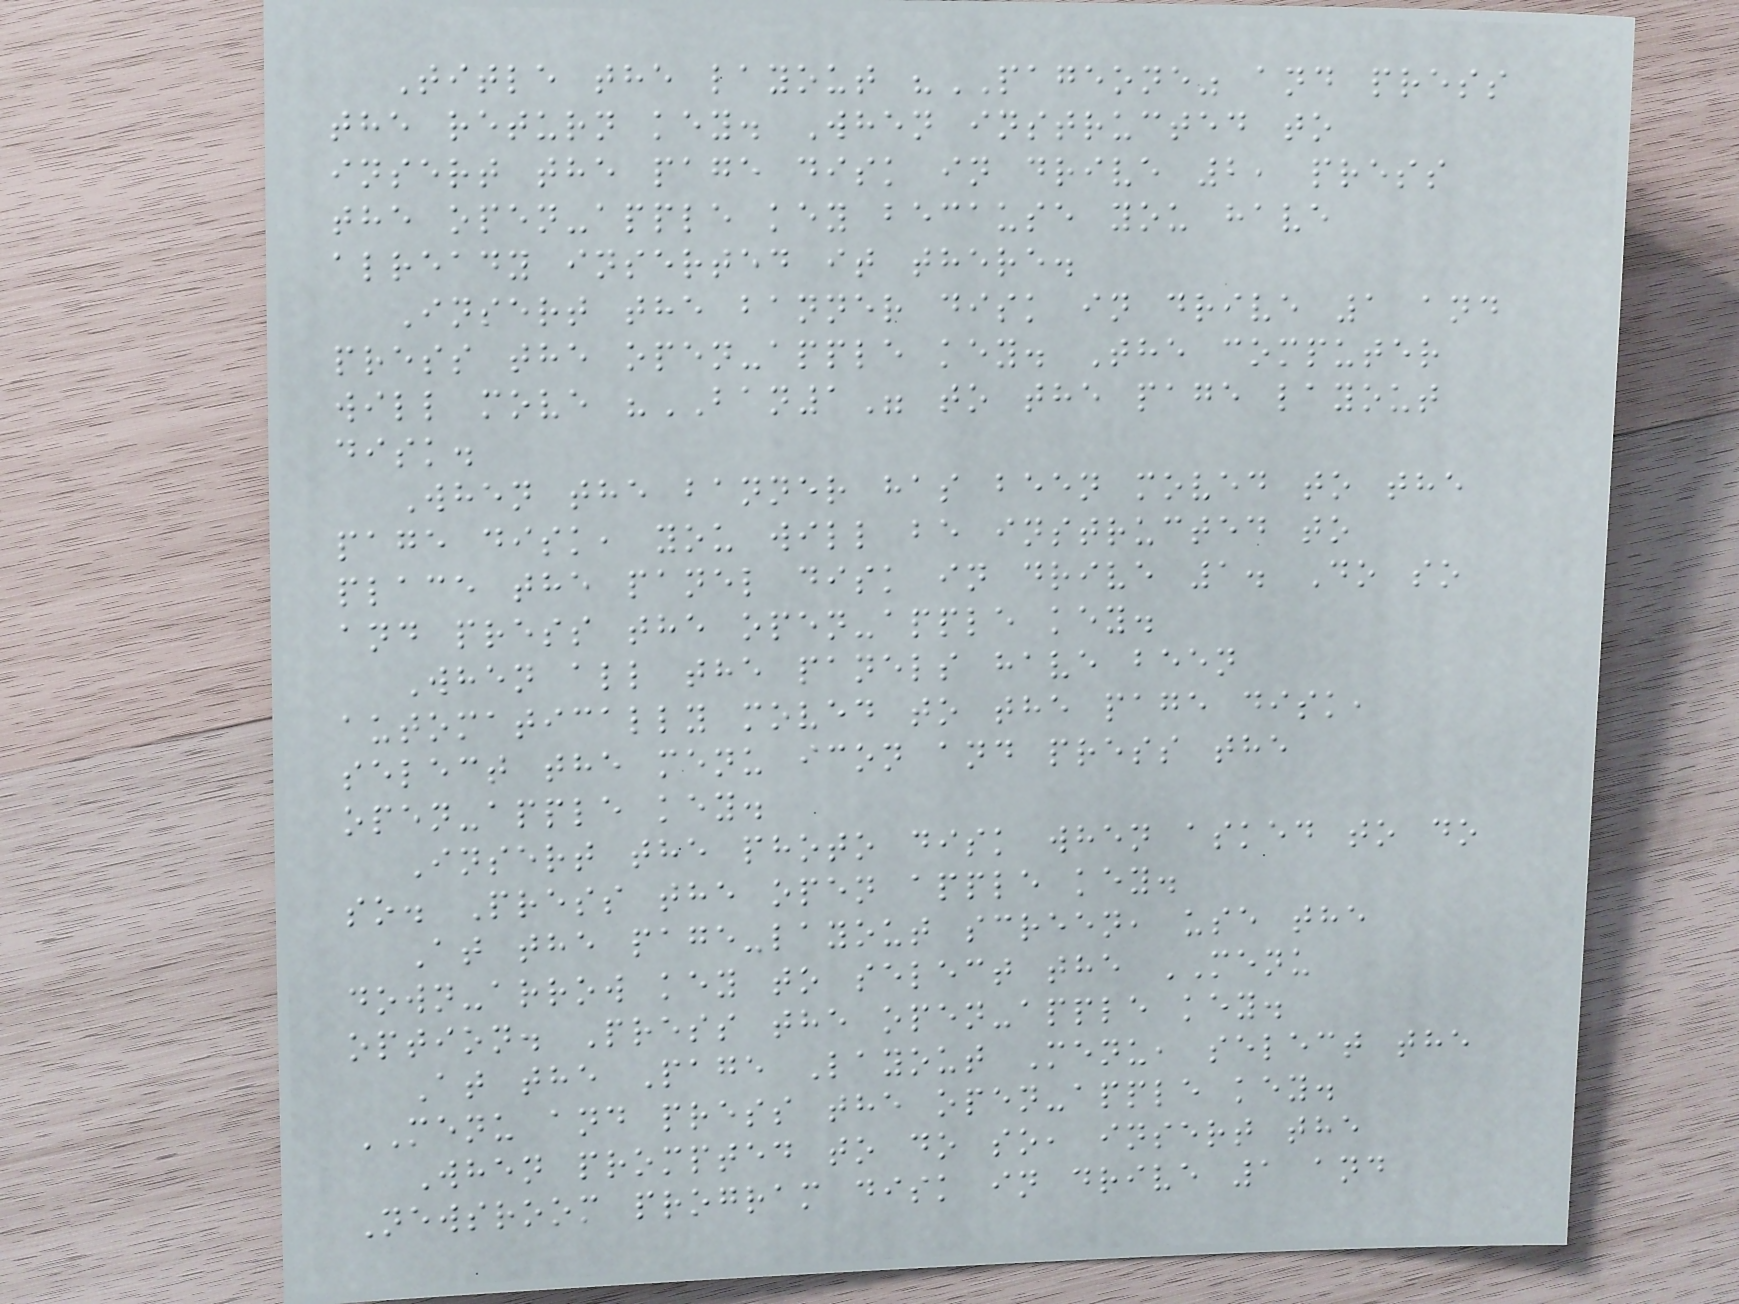Title the layout "PAGEONE" and press
the return key. When instructed to
insert the page disk in drive 2, press
the open-apple key because you have
already inserted it there.
Insert the banner disk in drive 1 and
press the open-apple key. The computer
will move "BAN1" to the page layout
disk.
When the banner has been moved to the
page disk, you will be instructed to
place the panel disk in drive 1. Do so
and press the open-apple key.
When all the panels have been
automatically moved to the page disk,
select the menu icon and press the
open-apple key.
Insert the photo disk when asked to do
so. Press the open apple key.
At the page-layout screen, use the
down-arrow key to select the MENU
option. Press the open-apple key.
At the Page Layout Menu, select the
MENU and press the open-apple key.
When prompted to do so, insert the
Newsroom program disk in drive 1 and
